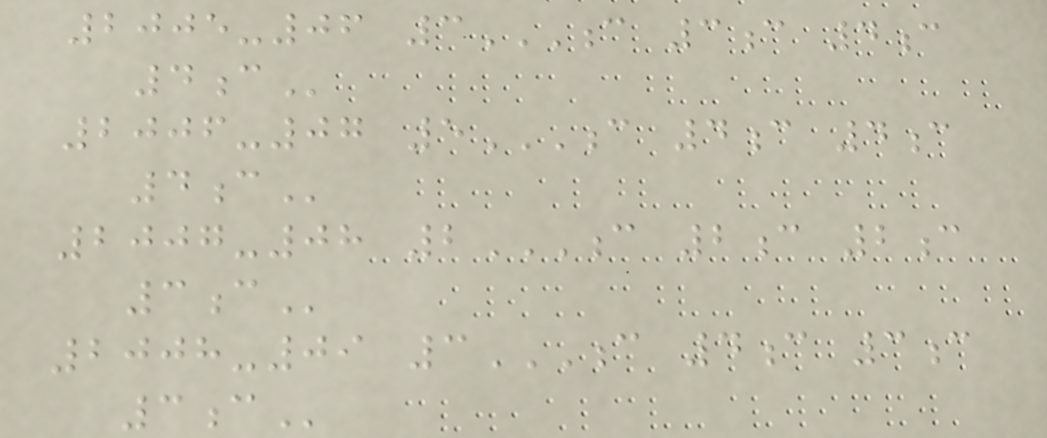2005-06 3C 3C 4C
4C
2006-07 5C 4C 4C
4C
2007-08 2C 2C 2C
3C
2008-09 3C 4C 3C
3C
